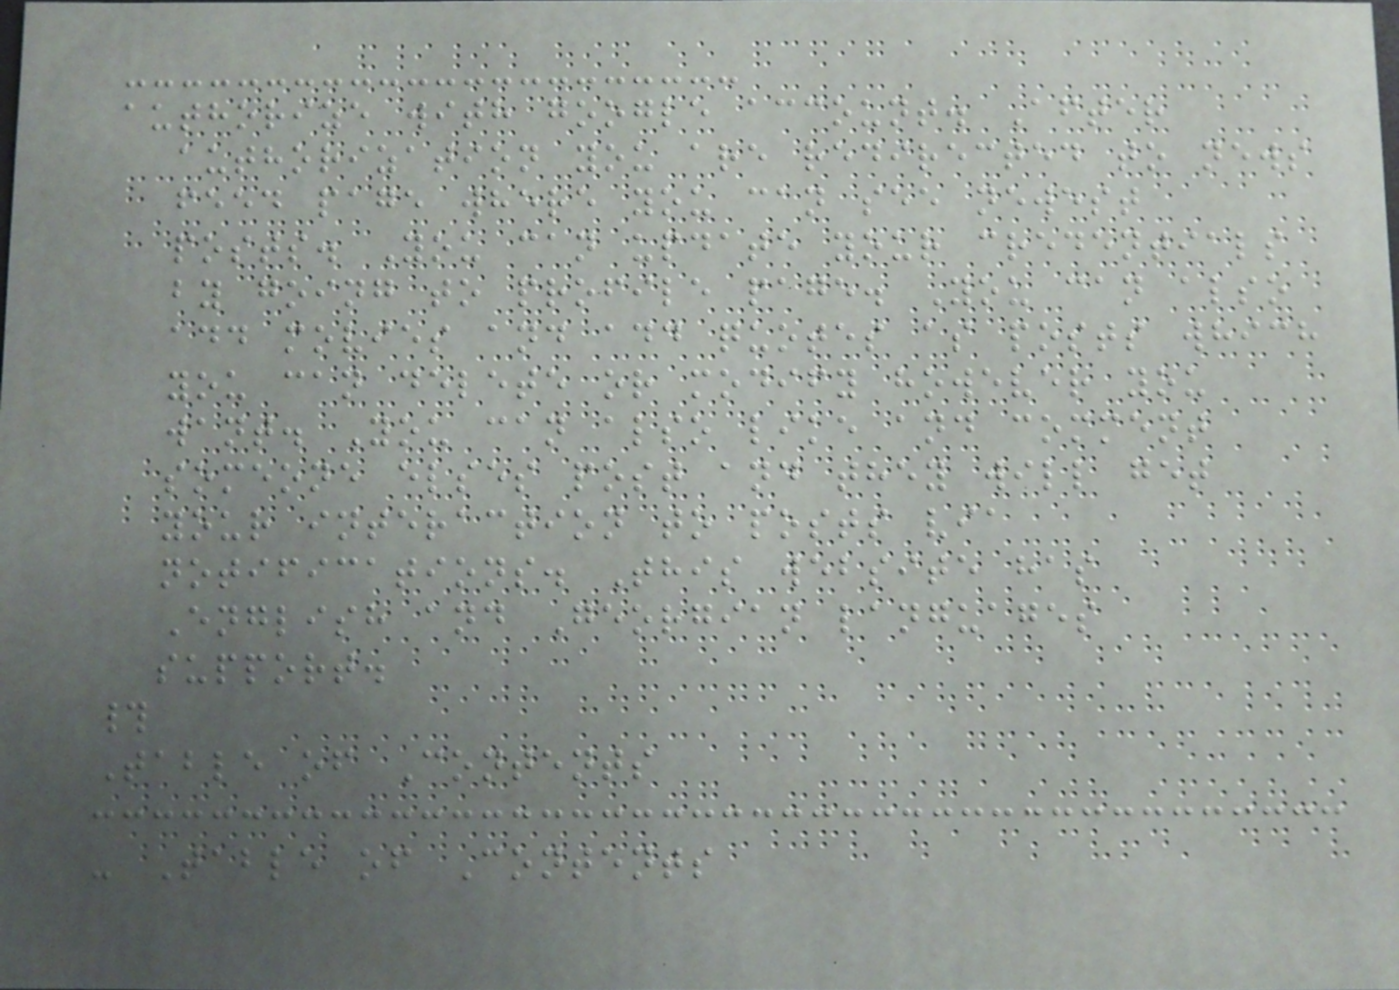authorize with google account. After
authorization you are redirected to news
feed page where you can see newest
posts. You can update your credentials
by going to profile page. You can also
add movies and add quotes as posts which
you can delete or modify however you
want. You can also like and comment
someone elses post and they will get
your interaction to posts via
notifications. This website has
English and Georgian languages
support.
#
Table of Contents
- Table of Contents
